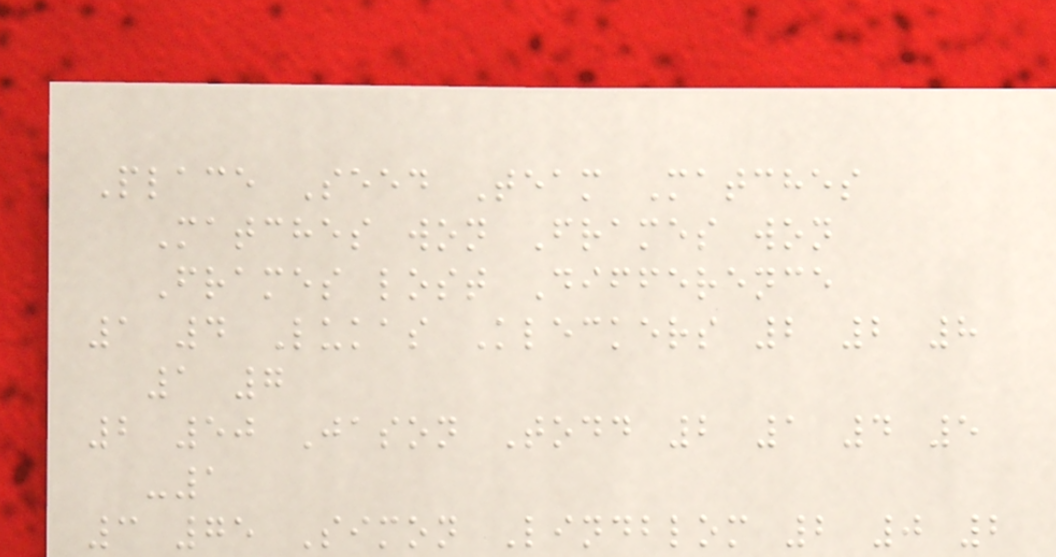Place Seed Team Matches
Matches won Frames won
Frames lost Difference
1 4 Lukas Kleckers 2 2 8
1 7
2 50 Jason Todd 2 1 4 5
-1
3 75 Simon Lindblom 2 0 2
